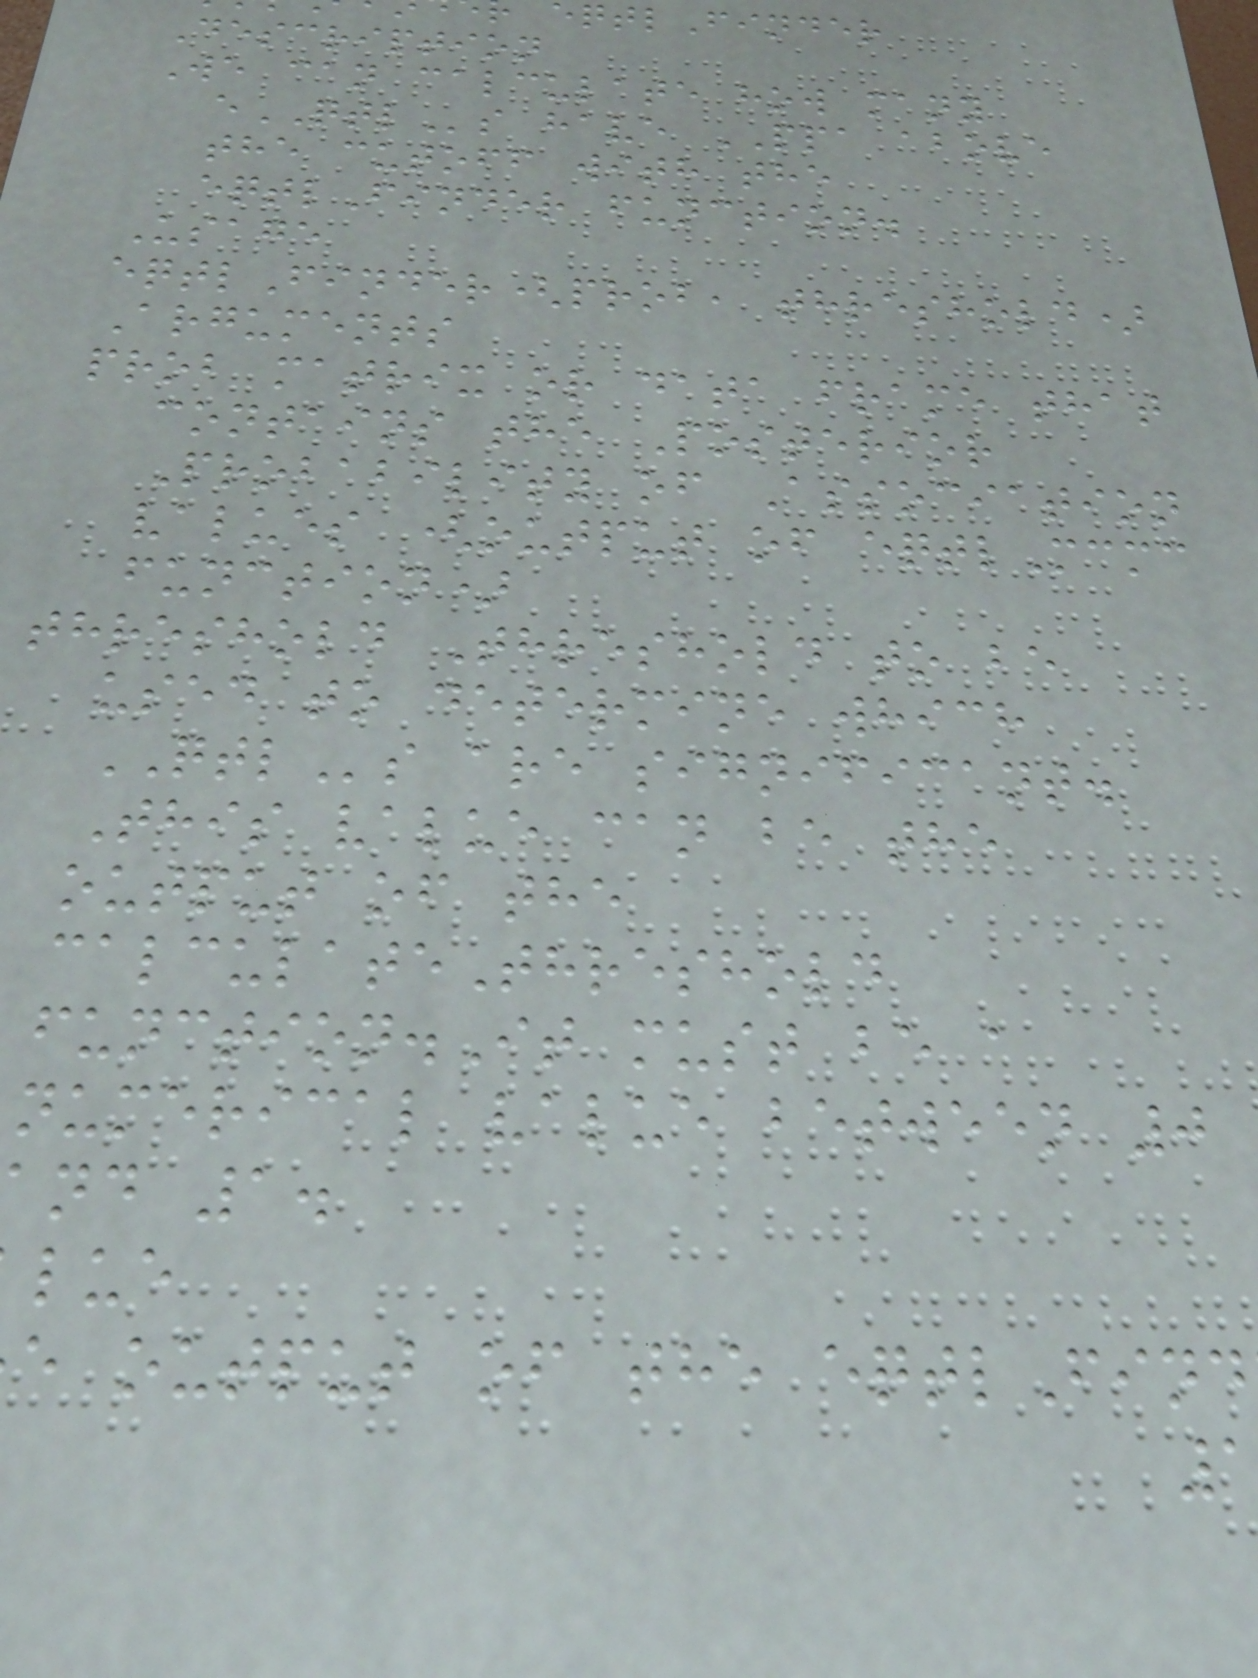qtlFinder
Description
We can calculate how many
eQTLs have PPA above
the cutoff with the
eqtlFinder function.
Usage
eqtlFinder(prob, threshold)
Arguments
prob matrix or data frame that
contains the Posterior
Probability of Association
values (output of eqtlMcmc
function)
threshold Threshold to be
used to determine which
QTLs are significant.
This value can be the
output of the
calculateThreshold
function.It must be a
numerical value between 0
nd 1.
e output of the eqtlFind
